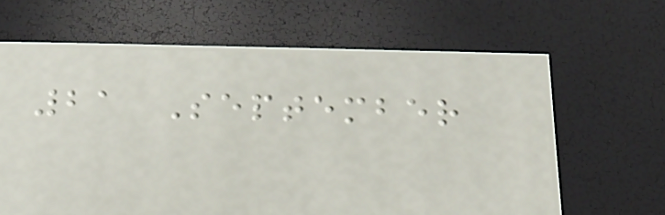21 September
